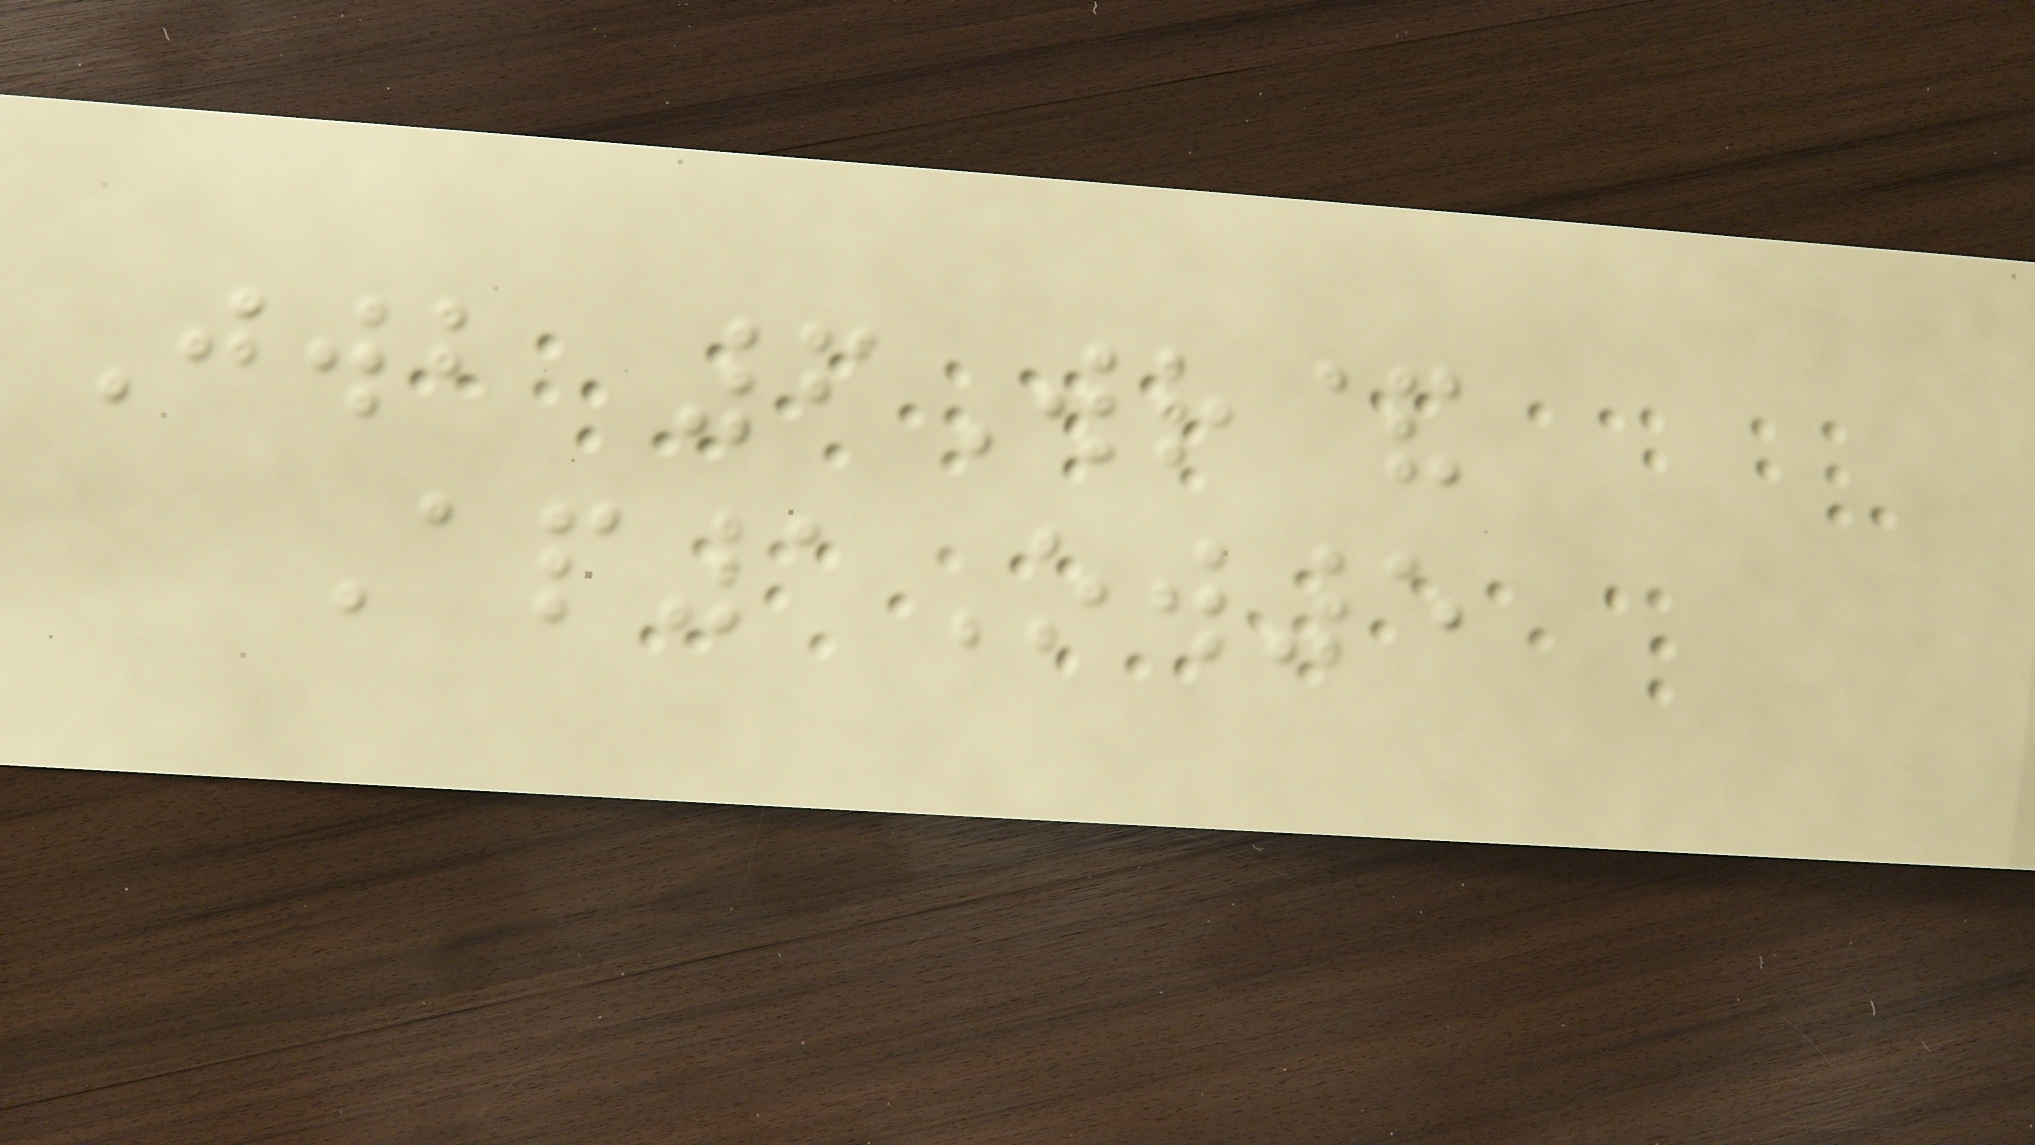Jwb 6Wr&
Ap1Ow5
